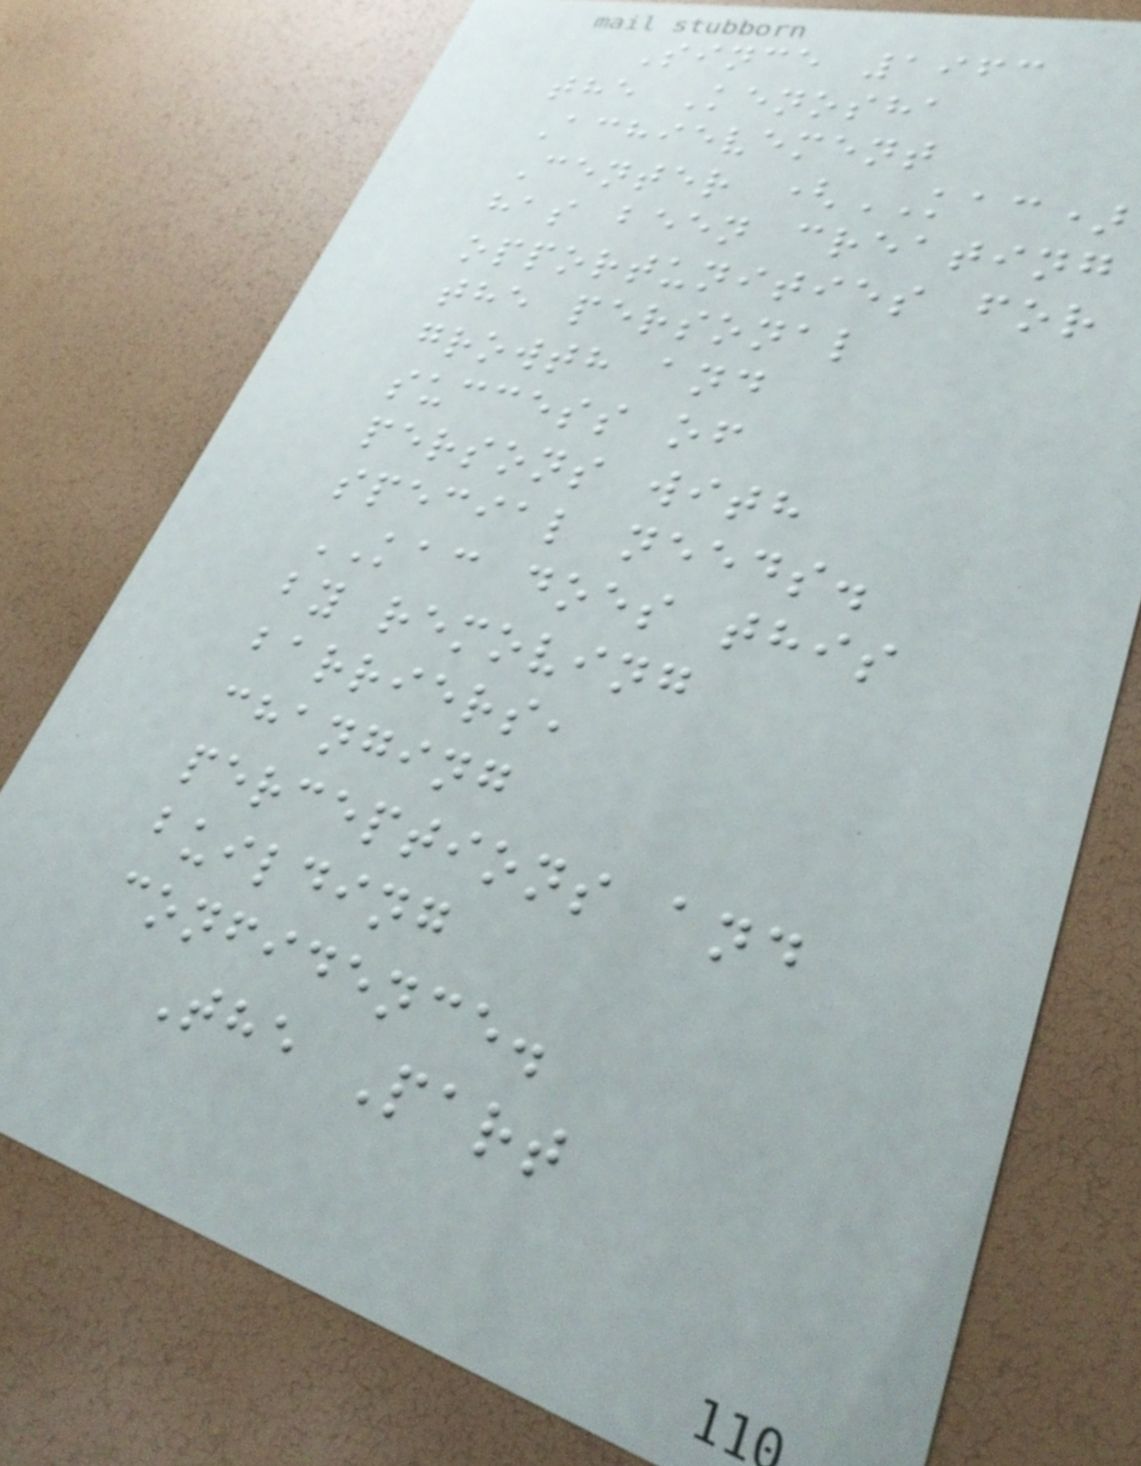Since 1963
the Kenosha
Achievement
Center (KAC)
has been creating
opportunities for
the personal
growth and
success of
persons with
special needs.
KAC does this
by removing
barriers,
changing
perceptions and
building
confidence.
The Part
